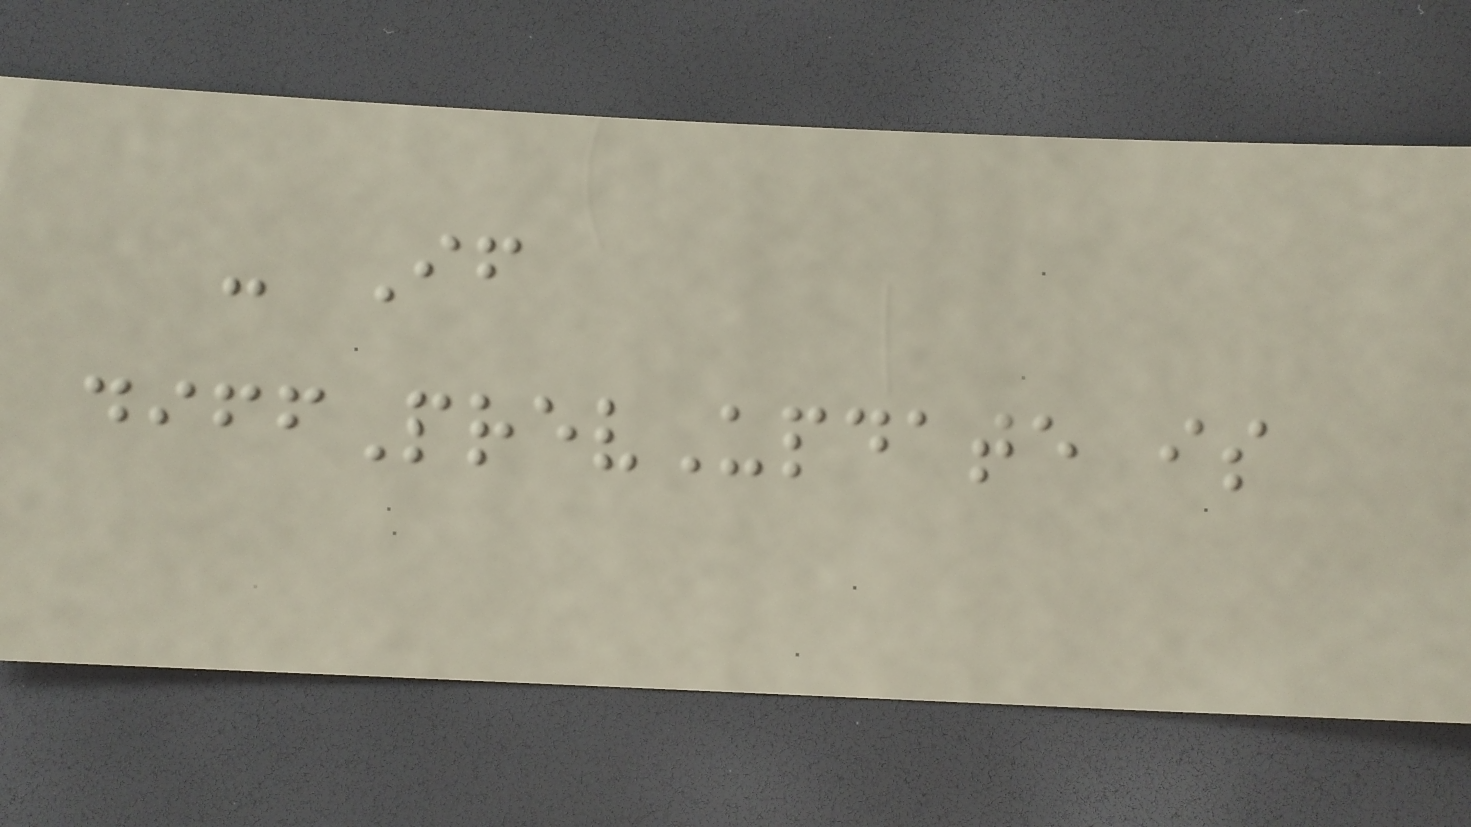- If
diffPrevUpdate is
